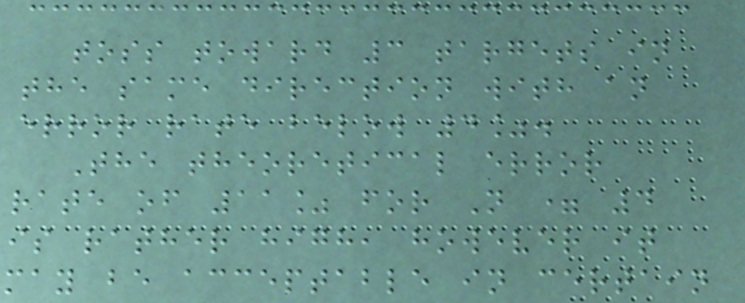toss toward 3 targets in
the same direction with an
error rate below 4%.
The theoretical error
rate of 11% for N = 4
is rather high, however it
may be acceptable in certain
